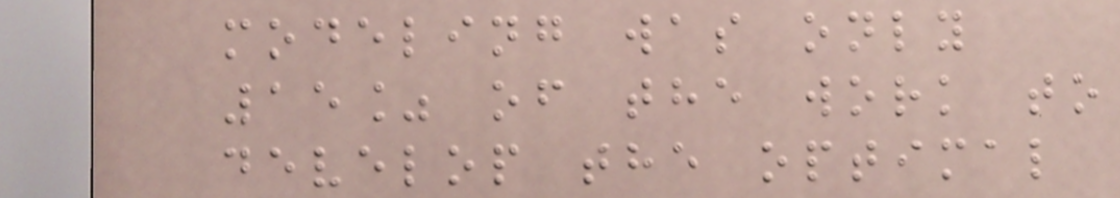modeling was only
15% of the work to
develop the optimal
